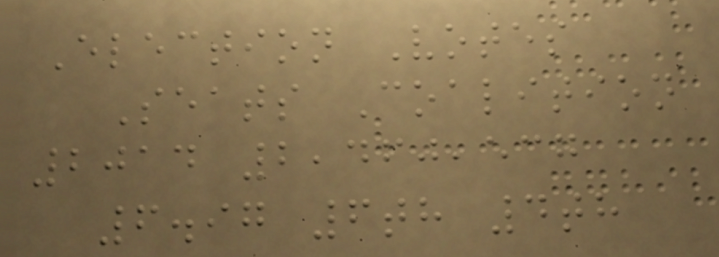Election Votes
Seats Coalition
2014 2,460,537
6.97 6th 4th
